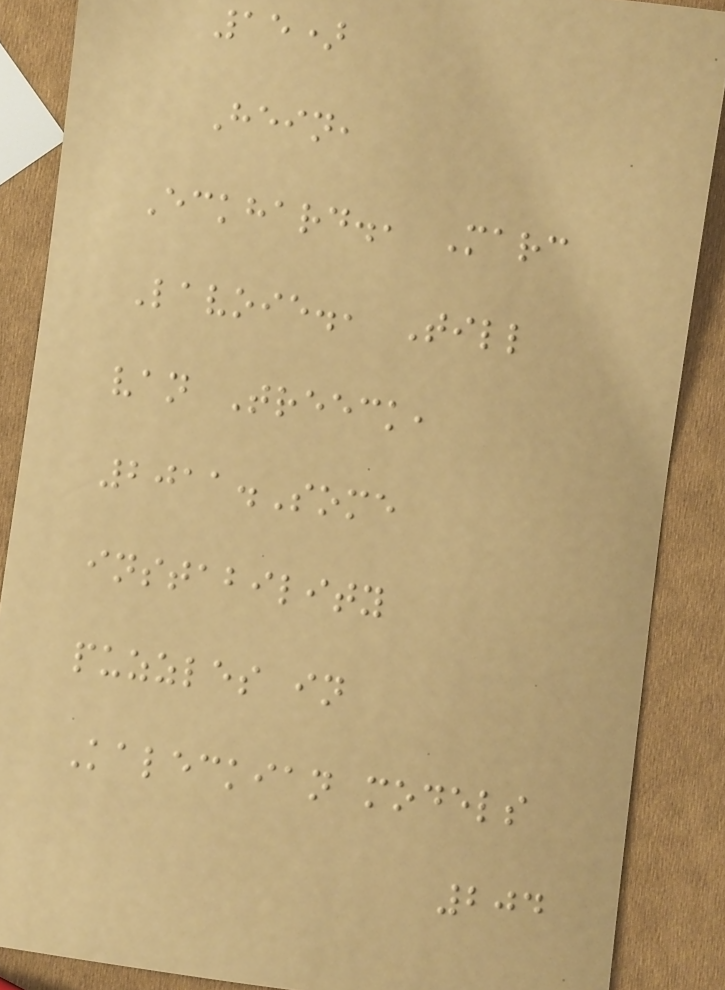15)
Hein,
Eckhard., Marc
Lavoie., Till
van Treeck,
2011.Some
instability
puzzles in
Kaleckian models
204
